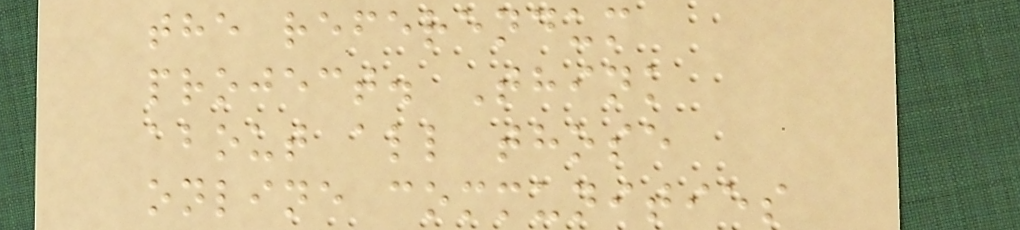the referendum
project. Think
about all those
online communities
